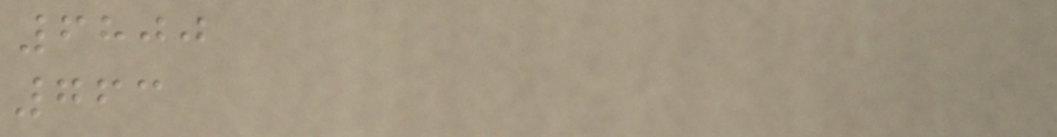6800
763
